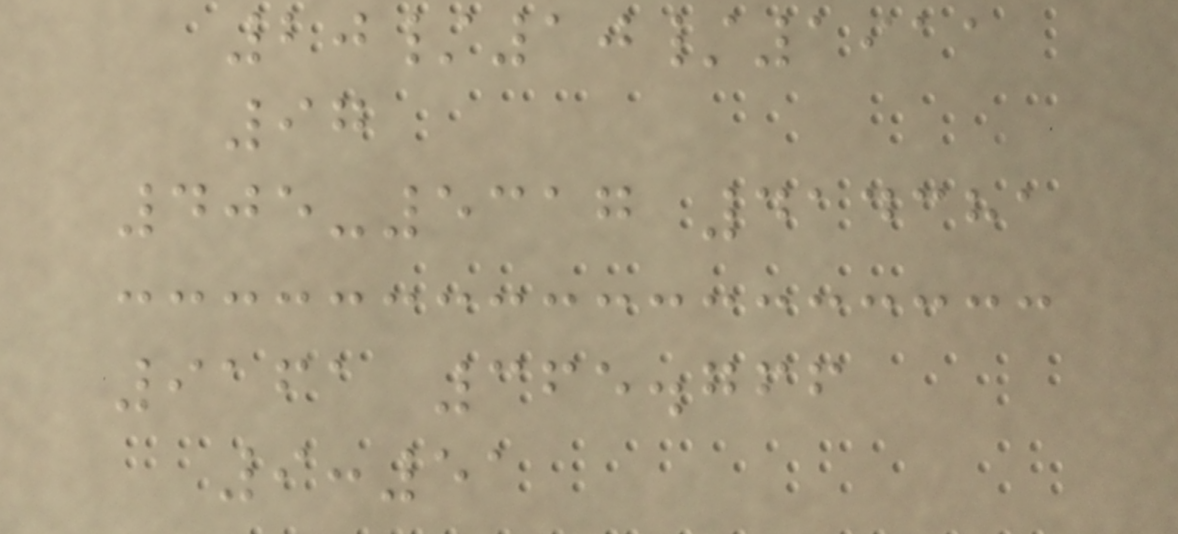20/10/1911
97
405-5317 414381
9161 365.766
9:51
